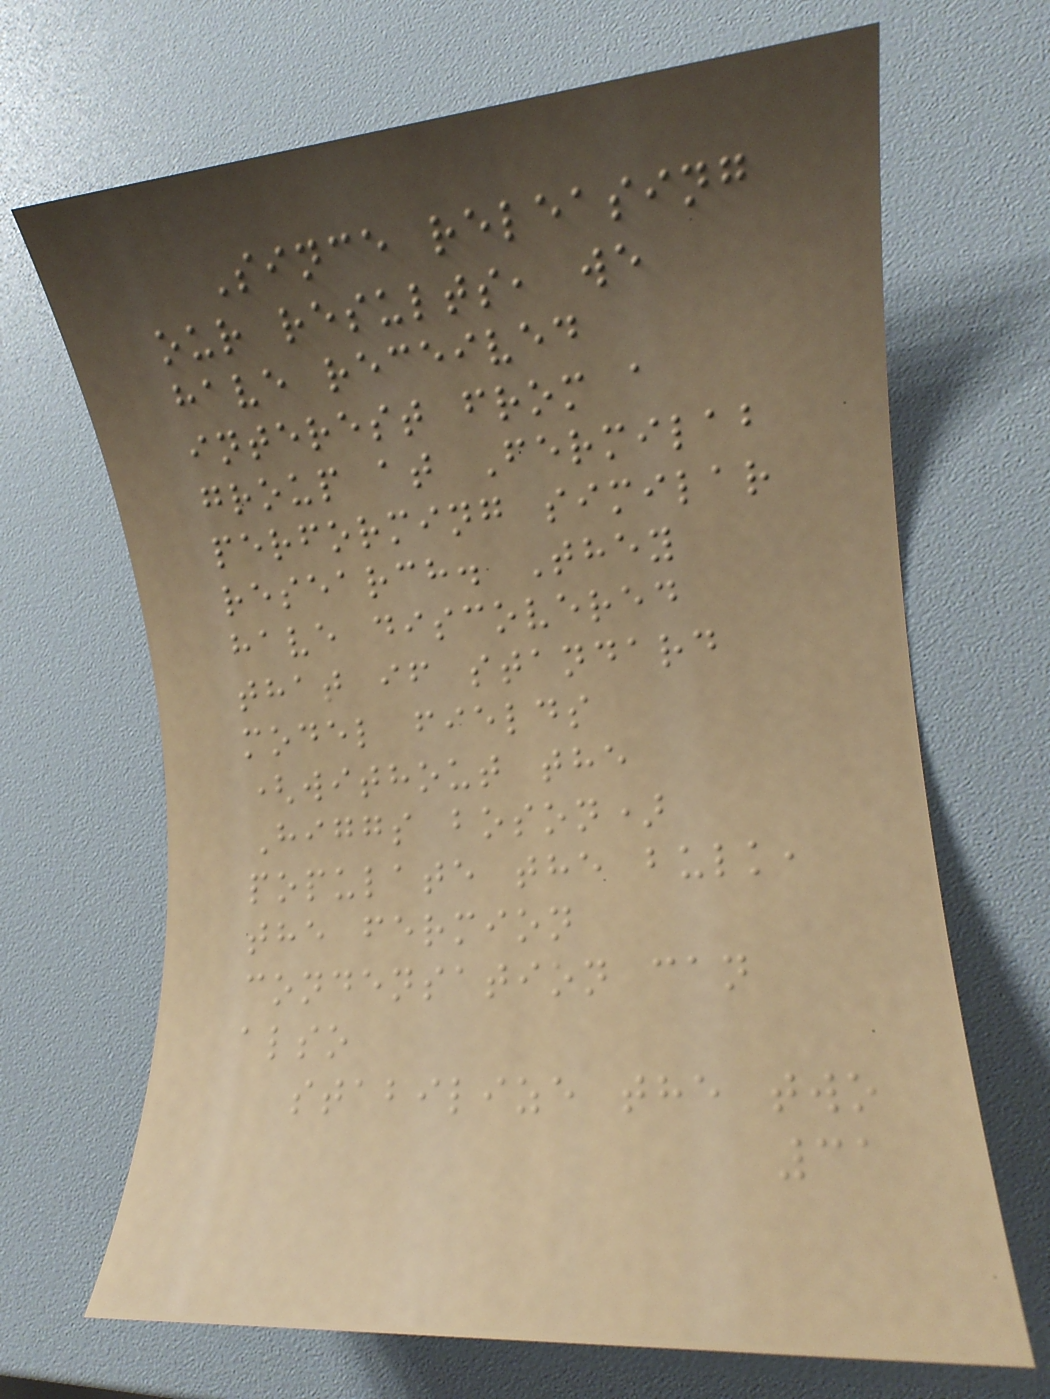Since releasing
our results, we
have received
interest from a
group at Fermilab
performing similar
research. They
have discovered
that if standard
model fields
(without the
Higgs boson)
populate the bulk,
the fermion
condensation can
also
stabilize the two
31
